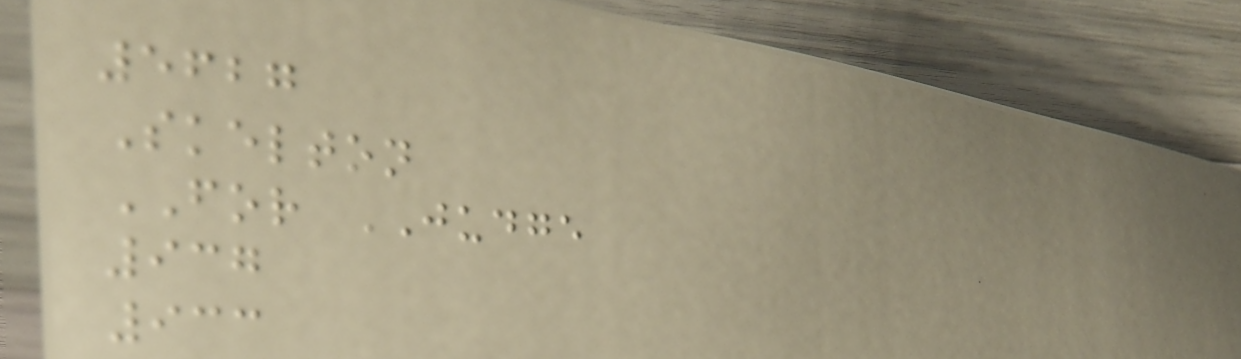5627
Skelton
FOR JUDGE
937
933
